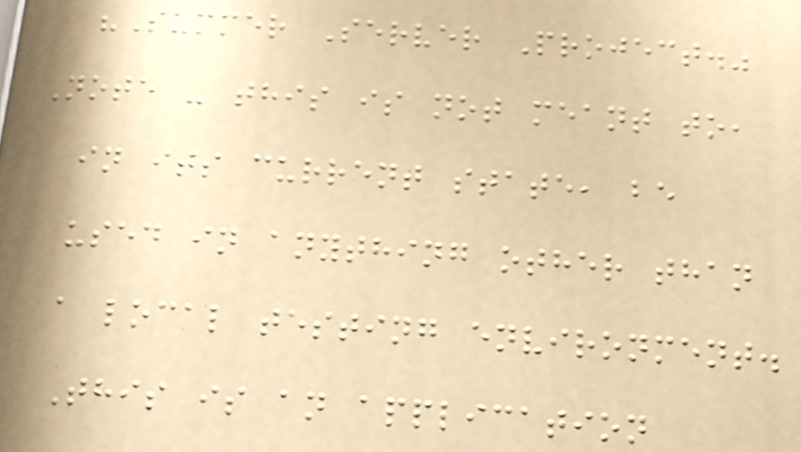"Summer Server Project."
Note - this is not meant to,
in its current state, be
used in anything other than
a local testing environment.
This is an application
